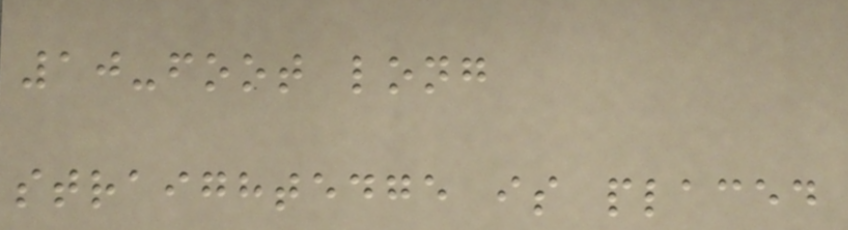10-foot long
straightedge is placed
